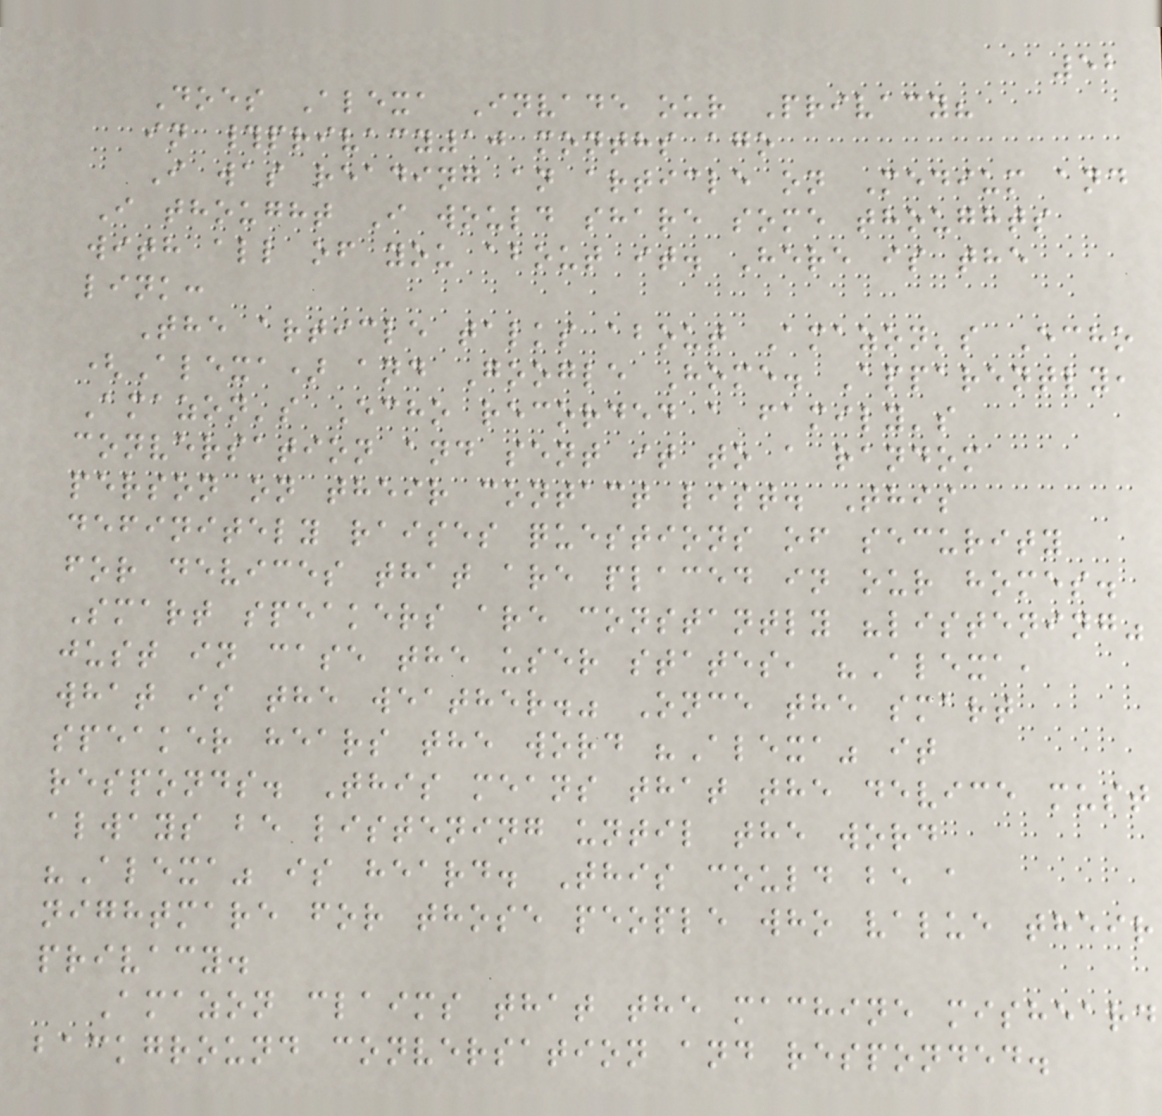52
Does Alexa Invade our Privacy?
in #privacy10 months ago
I was reading an article on Medium and
I thought I would share some thoughts
with all of you about it. Here is the
link:
The article talks about Amazon's Echo
(Alexa) and Google Home. Apparently,
Amazon's Echo recorded a family's
conversation and sent it to a random
person on their contact list. This
definitely raises questions of security
for devices that are placed in our homes.
Smart speakers are constantly "listening"
just in case the user states, "Alexa,
what is the weather." Once the smart
speaker hears the word "Alexa" it
responds. This means that the device must
always be listening until the word
"Alexa" is heard. This could be a
nightmare for those people who value their
privacy.
Amazon claims that the machine misheard
background conversation and responded.
